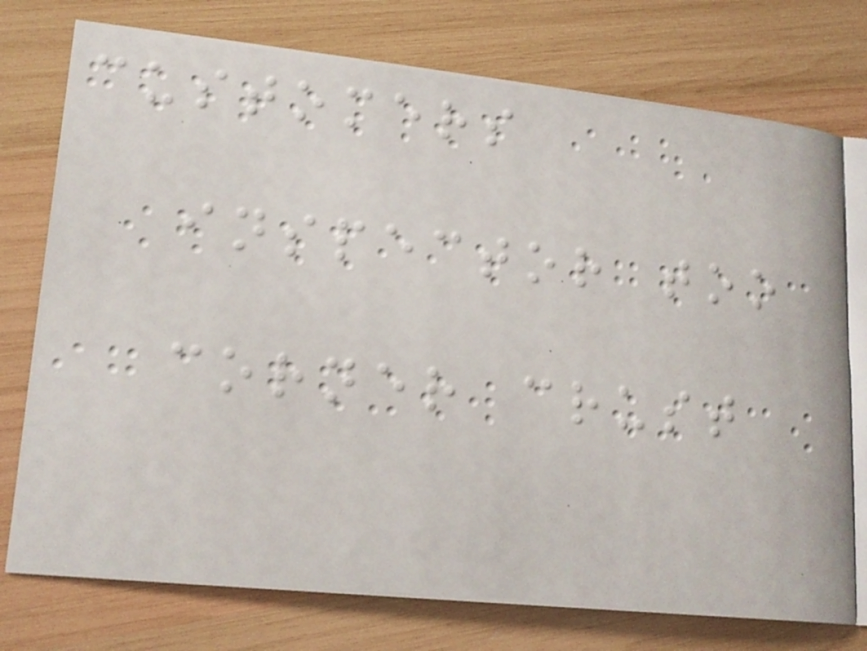customers
inspector too
corner crust
